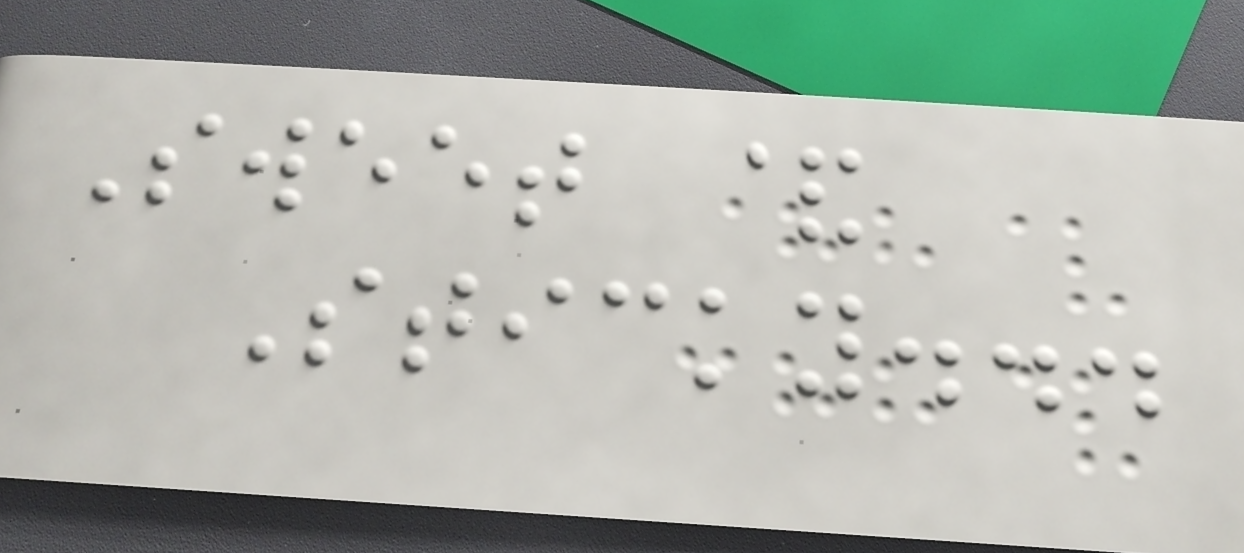Sweet &
Sticky...
